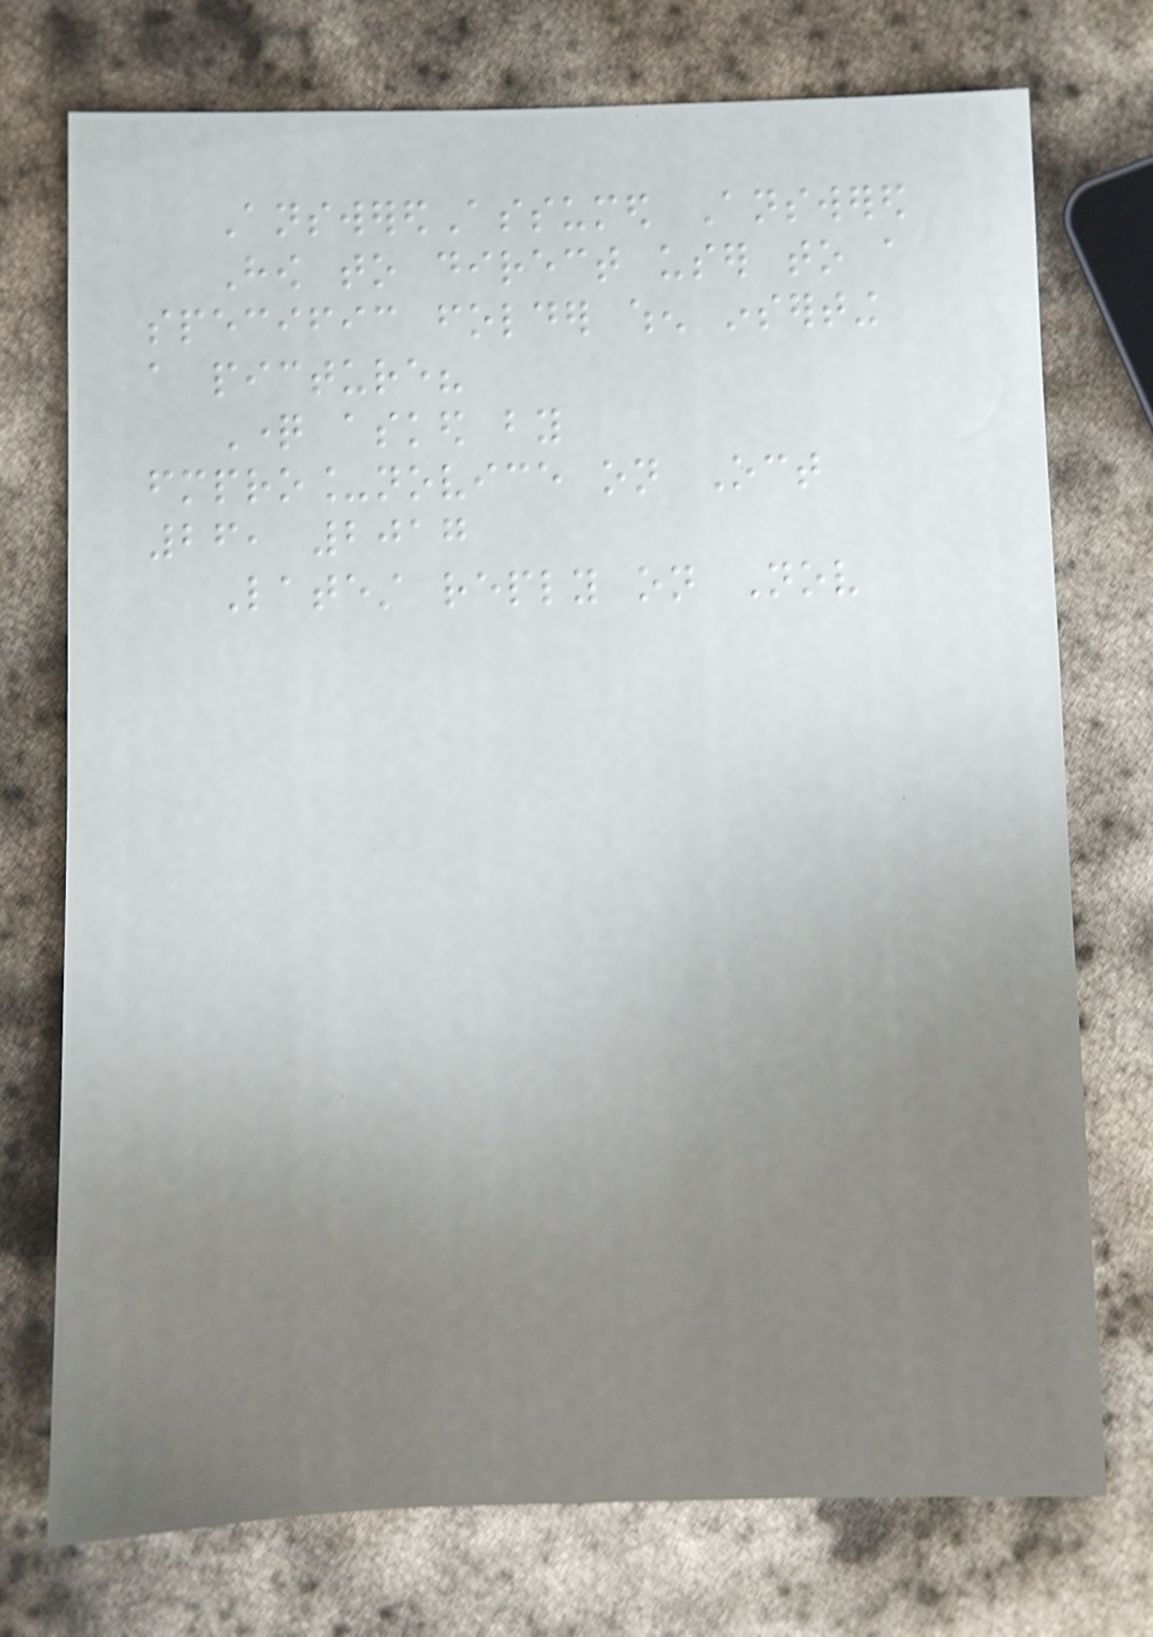AnsweredAssumed Answered
How to direct user to a
specific folder when inserting
a picture?
Question asked by
fmpro_novice on Oct
26, 2017
Latest reply on Nov
